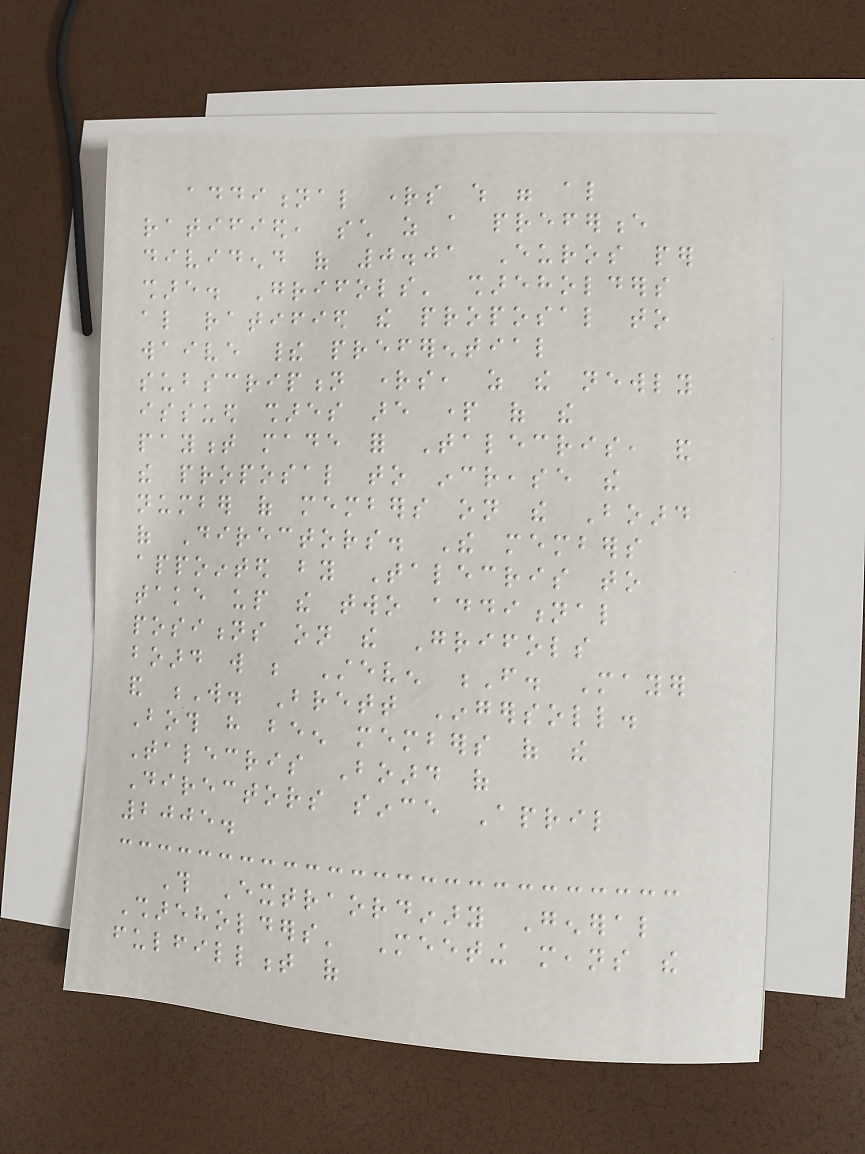additional rights which were also
ratified, such as a preference
dividend of 0.01 Euros per
share. Grifols' shareholders
also ratified the proposal to
waive their preferential
subscription rights, as the newly
issued shares are part of the
payment made for Talecris, and
the proposal to increase the
number of members on the Board
of Directors. The members
appointed by Talecris to
take up the two additional
positions on the Grifols
board will be Steven F. Mayer
and W. Brett Ingersoll.
Both have been members of the
Talecris Board of
Directors since April
2005.
This Extraordinary General
Shareholders' Meeting means the
fulfillment of
